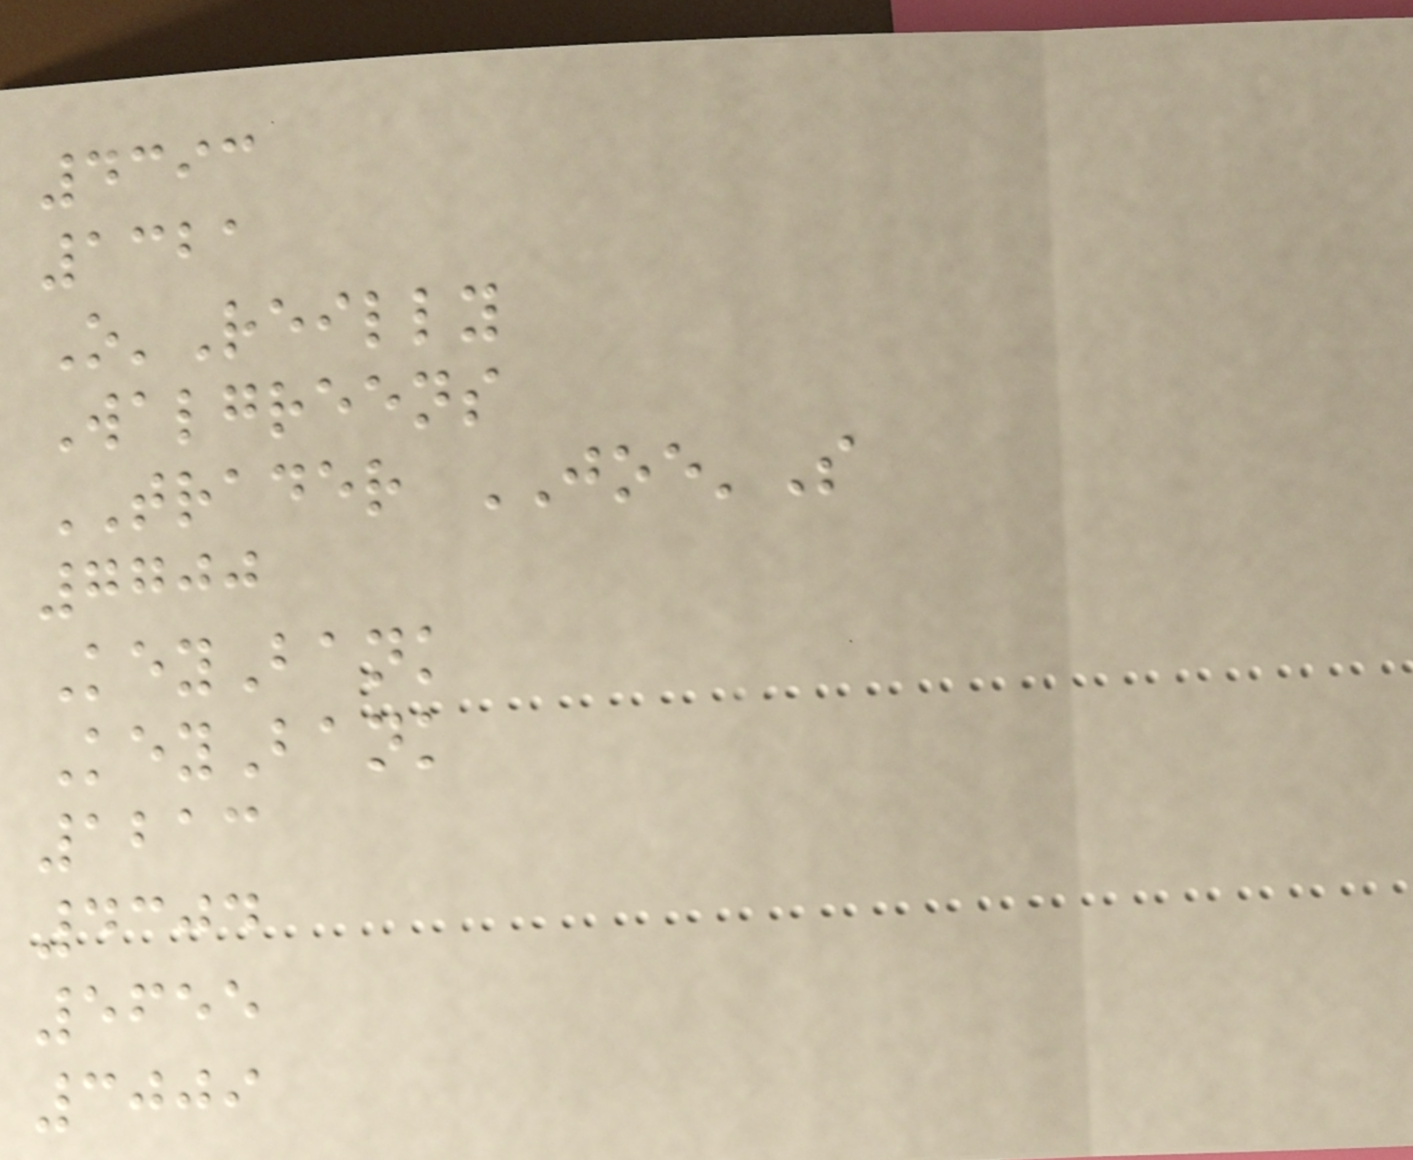4393
1321
O'Reilly
Walgreens
TRADER JOE'S
7700
KeyBank
KeyBank
1213
4304
5655
3009
